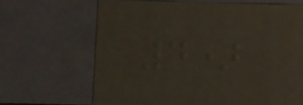4)
